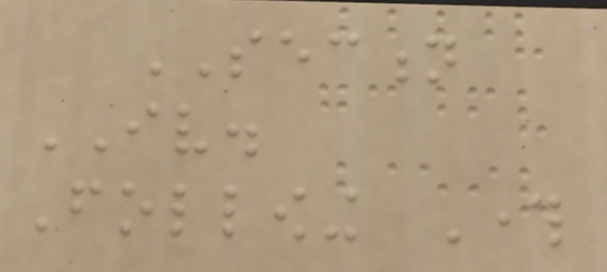SECTION
IV.
Following Through
